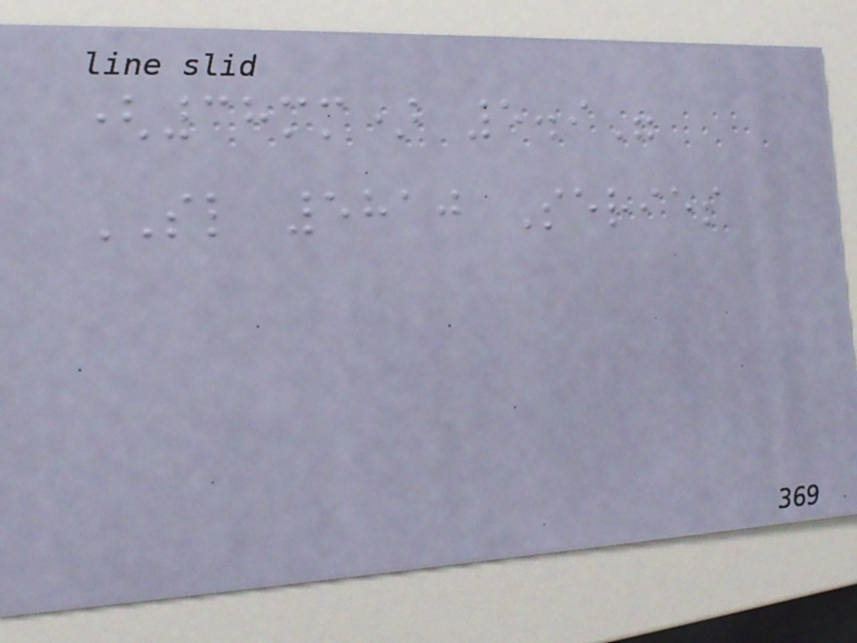(38mm) 5.9"
SL 5810 Series
